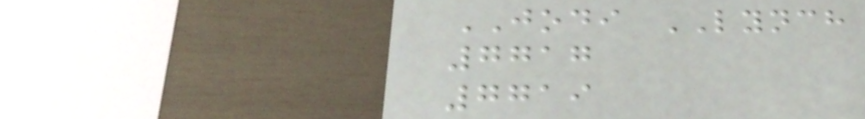JODI LYNCH
7717
7719
